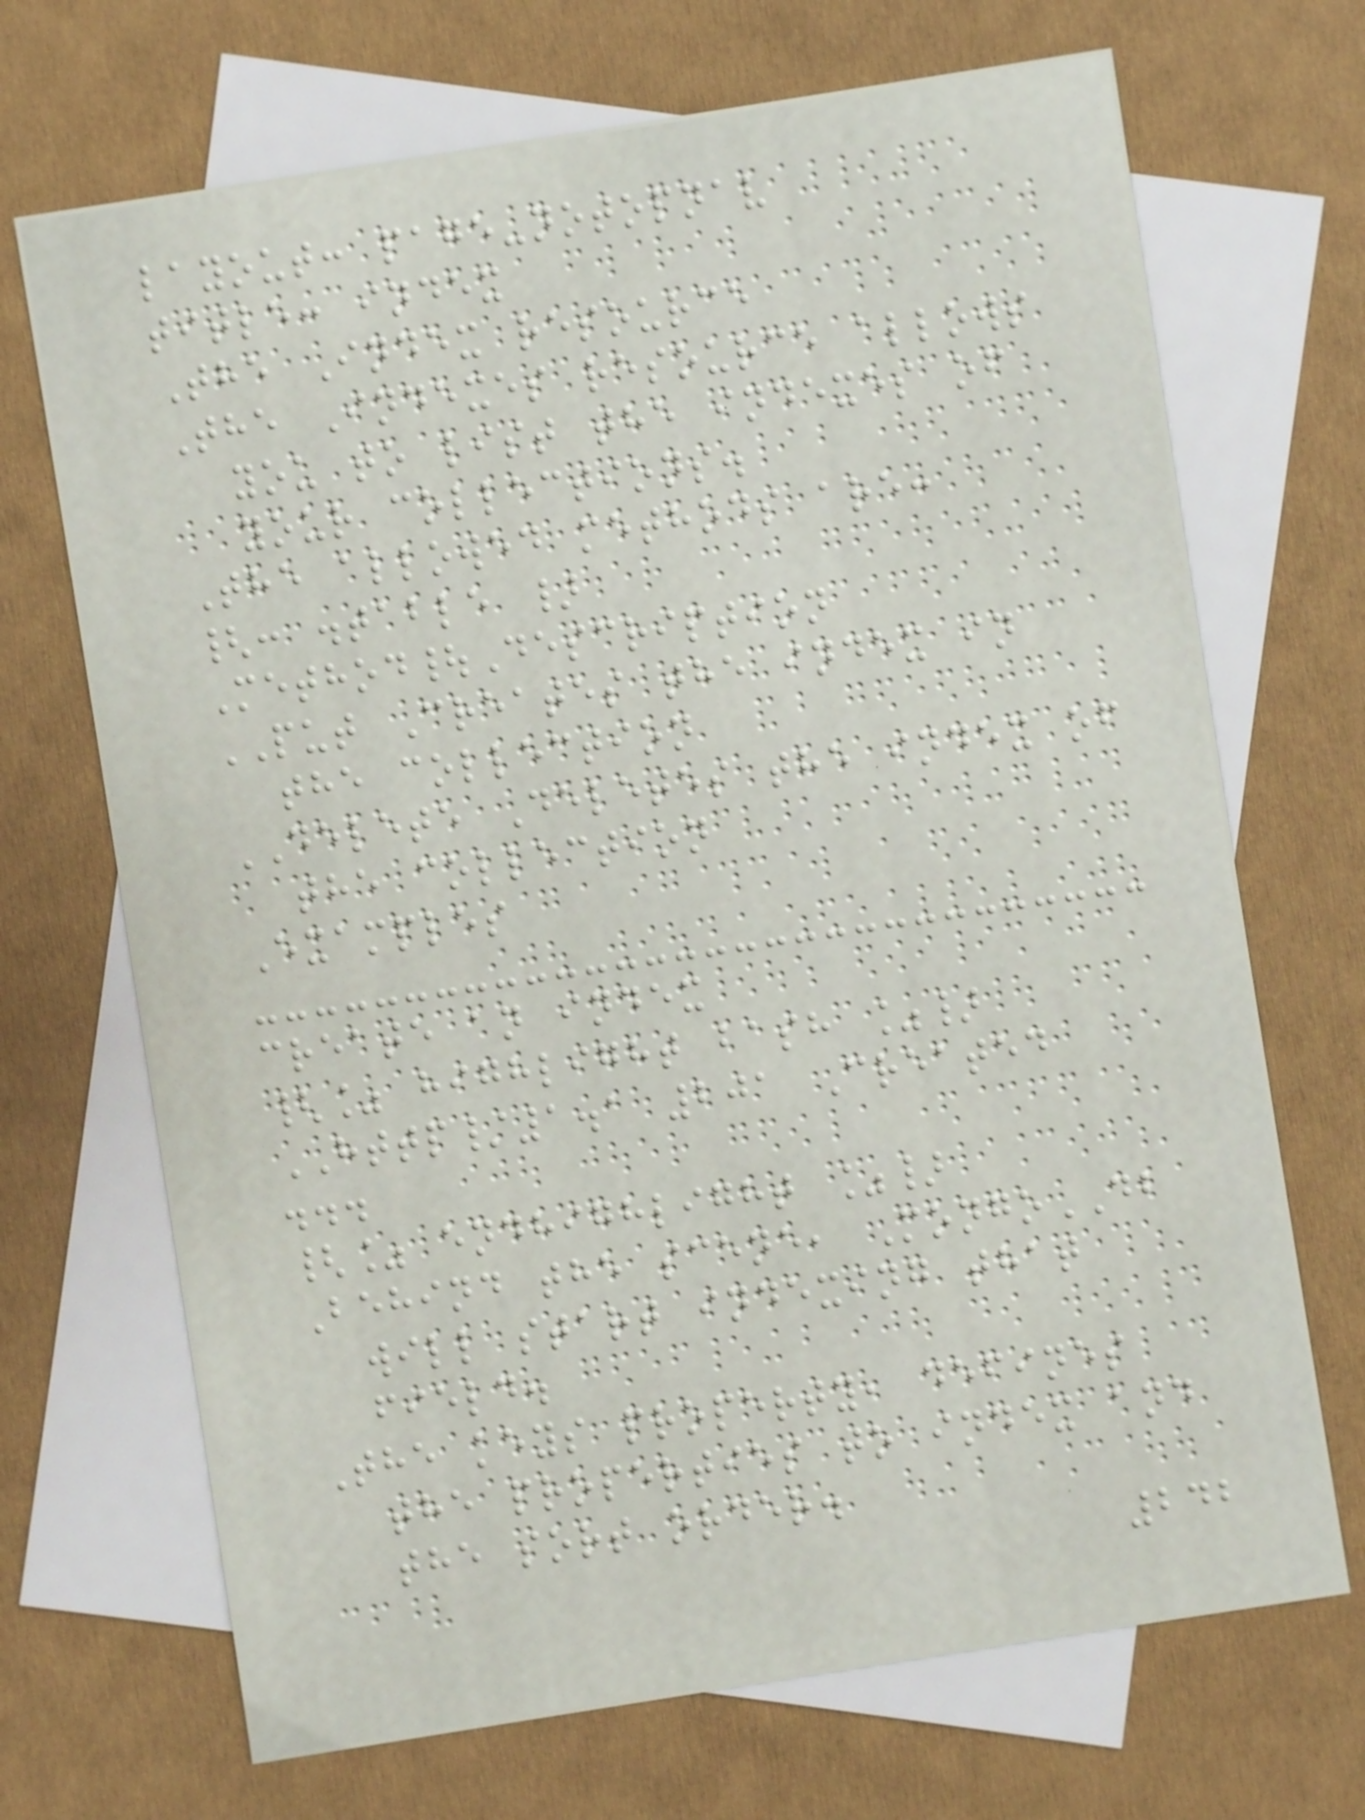layout: page-notopnav
title: index
The Index resource
The Indexes resource allows
you to list the indexes of
your collections.
The allowed methods are:
{: .table }
Method|Description
PUT Creates the index in
the collection
DELETE Deletes the index of
the collection
Examples
create an index
{% highlight bash %}
HTTP/1.1 201 Created
...
{% endhighlight %}
Behind the scene, MongoDB
will start indexing that
field.
The keys property, defines
the properties to index and
the sort order.
242
